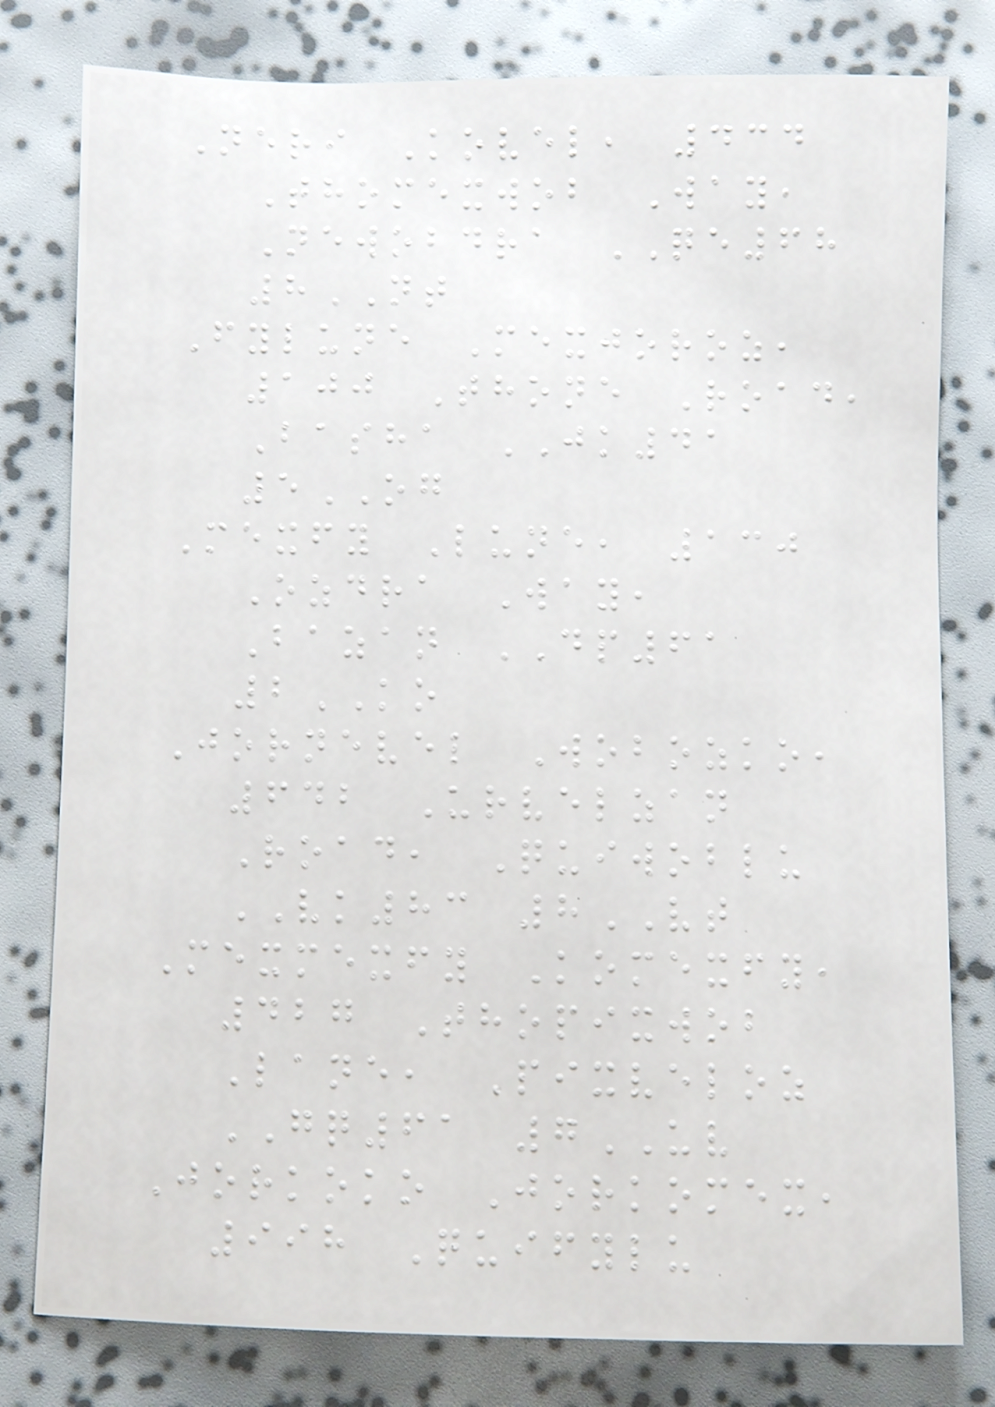Neri Kovel, 434
Thomexwob Way,
Newobdra QE68
8NT
Fylune Mexjoroz,
100 Thone Road,
Basha JK41
5OG
Mexfy Lune, 130
Ozdra Way,
Bazan DP61
2KO
Jornevel Wobozko,
642 Urvelzan
Road, Quiwoblu
VK83 8VT
Mexmexfy Komexfy,
427 Thopixwob
Lane, Pixveloz
GQ61 7UV
Jorkoko Jorkomex,
998 Quifylu
